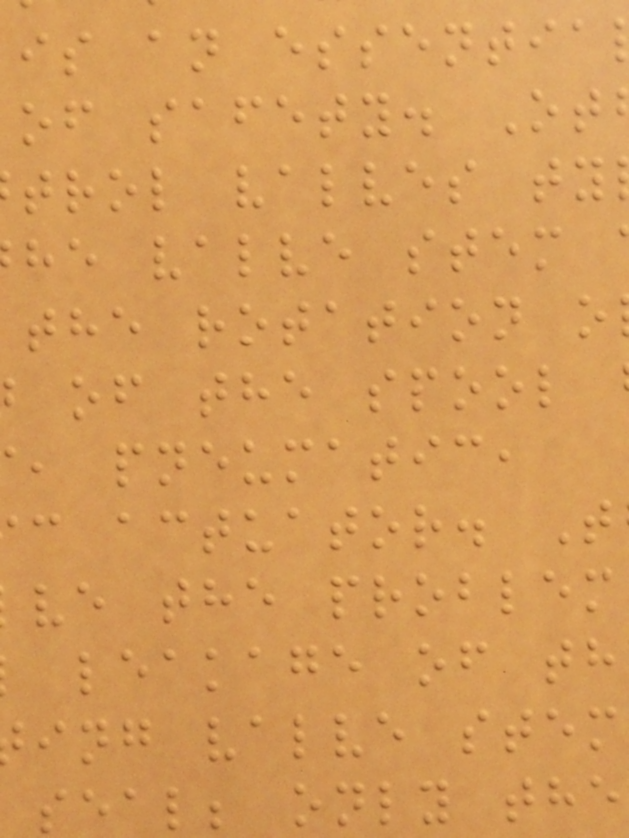is an essentia
of safety. Ot
trol valves ty
he valve stem
the rotation o
of the spool
, pneumatic,
c actuator. T
ve the problem
leakage of th
ing valve stem
seal; only the
